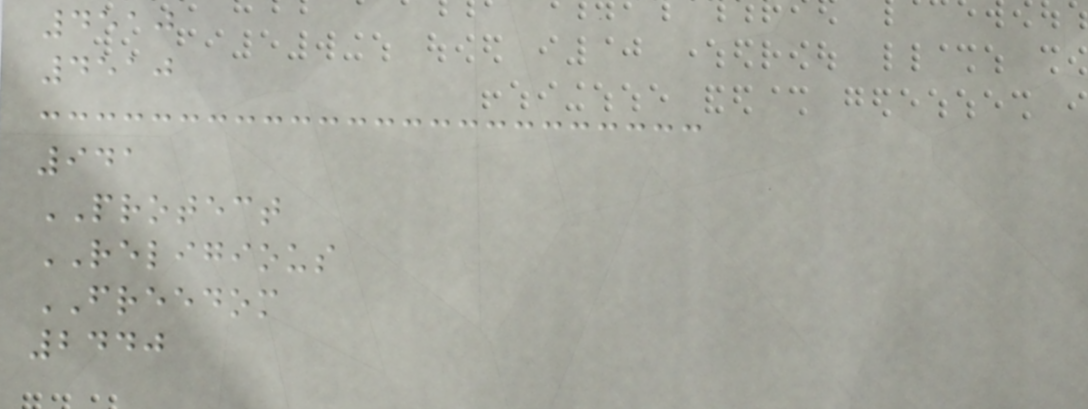4510
4510
941
PROTECT
RELIGIOUS
FREEDOM
2440
